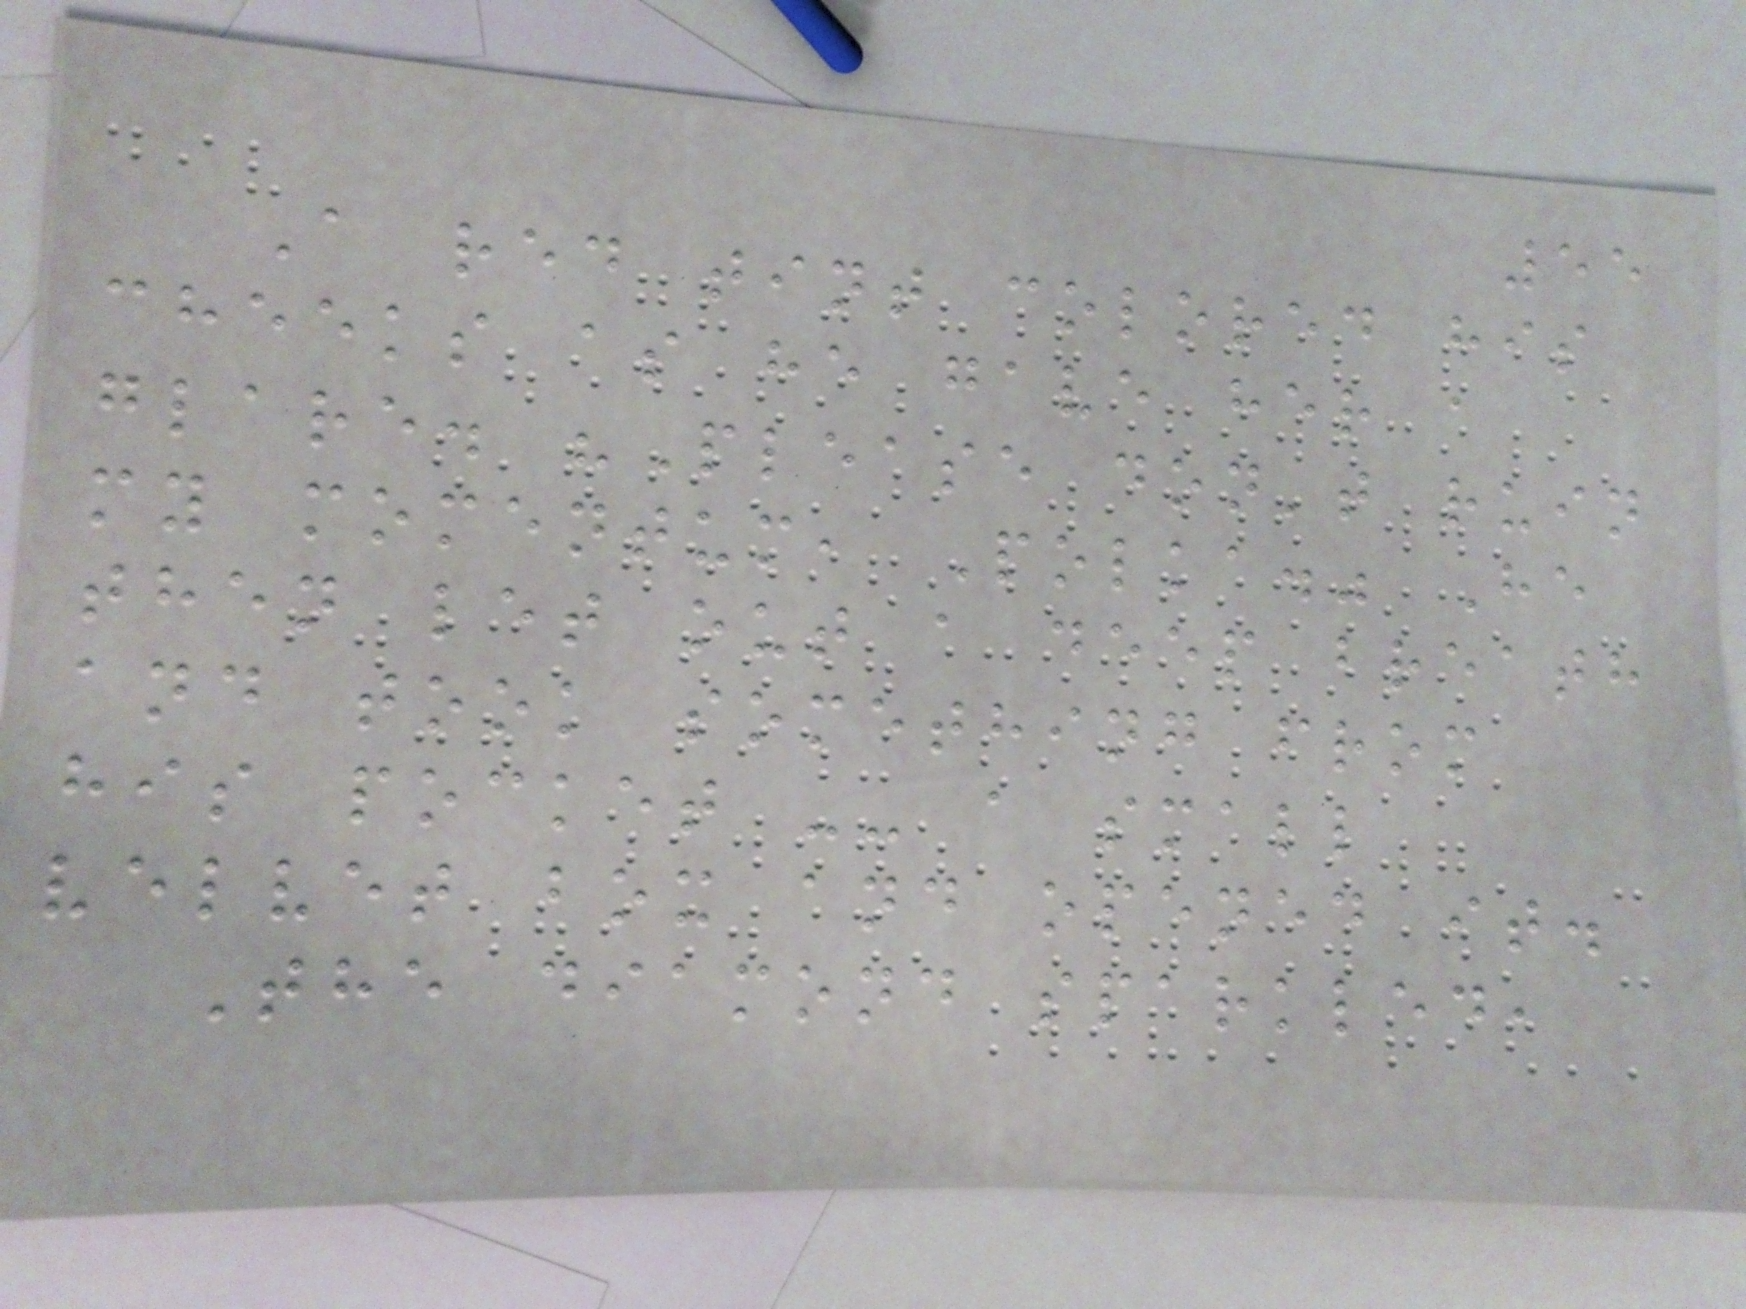55
A red tint colored his
cheeks as he gave her a
glare. "Please don't ruin
my momentum, Polka." He
then let out a deep breath
and took something from
his pocket -- a small
velvet box and opened it.
The diamond sparkled,
